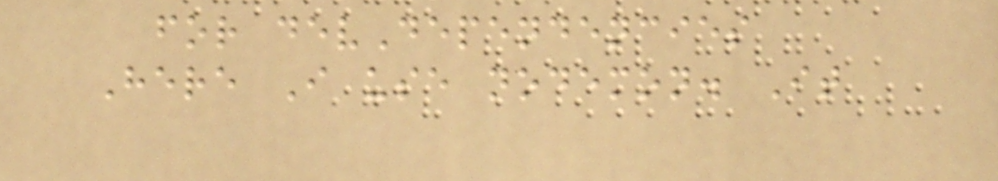for devDependencies
Here I use nodemon. It
